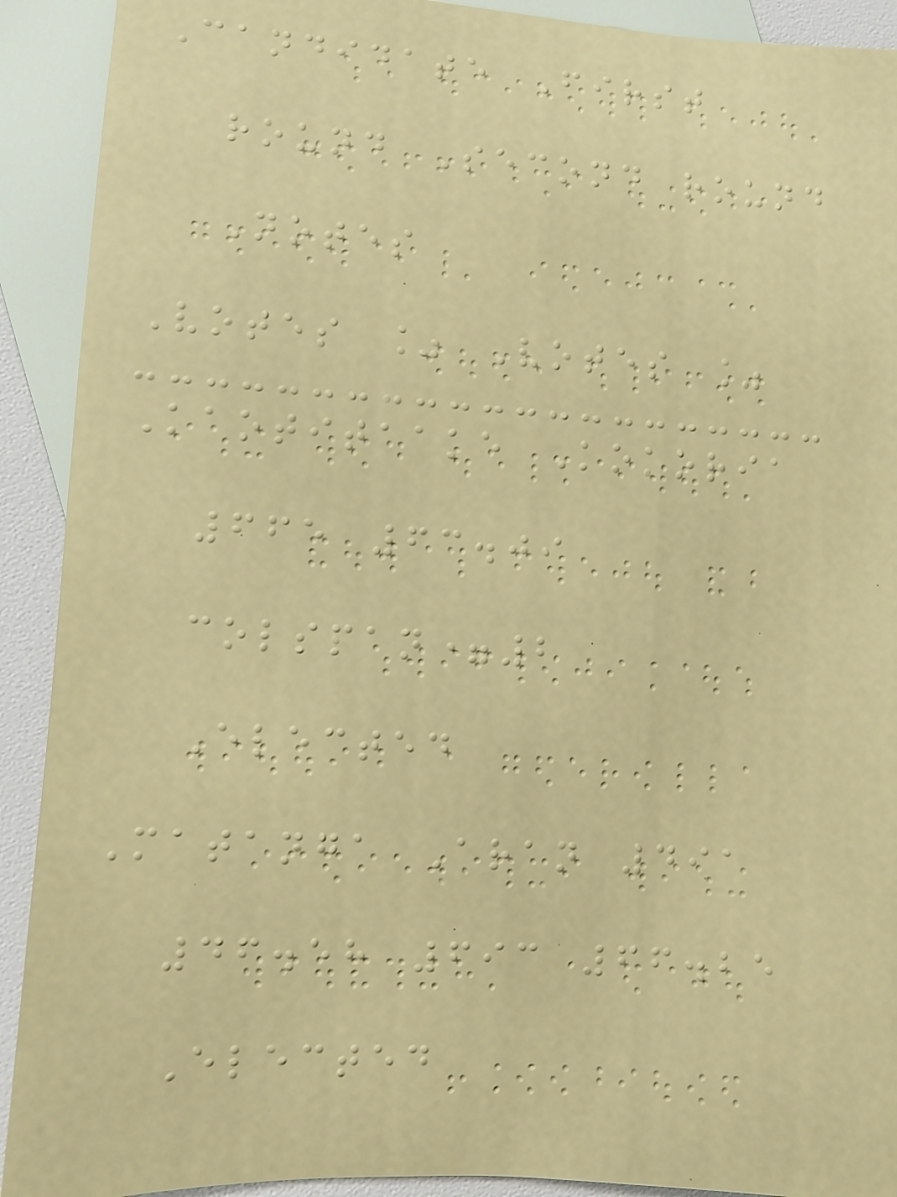Candidate First
round Second round
Notes
Votes % Votes %
Kaotitaake Kokoria
665 63.09
colspan=2
Elected
Matanga Aran 491
46.58 693 66.25
Elected
